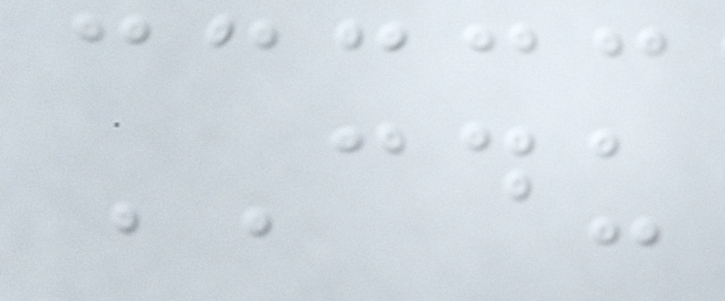CDU
